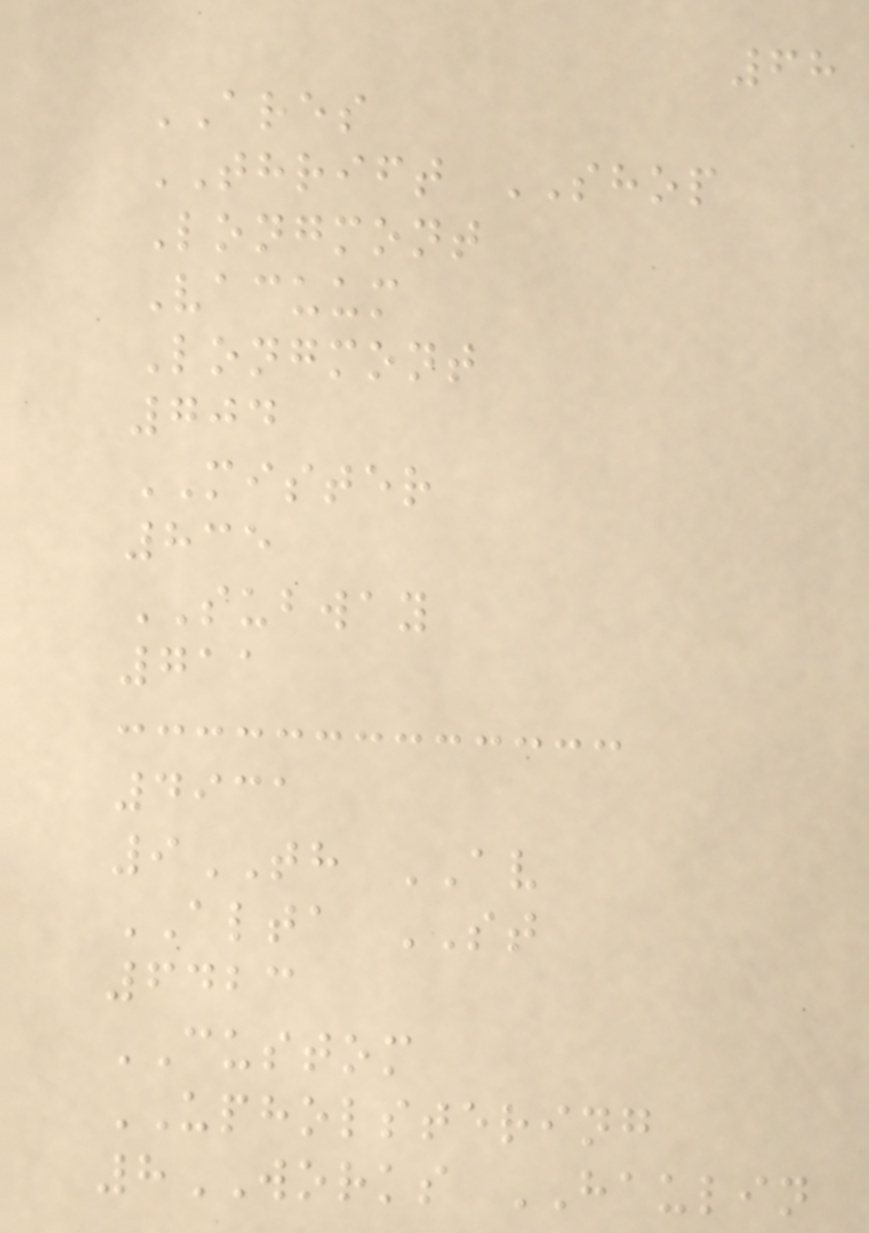68
ARES
THRIFT SHOP
Longmont
Vacuum
Longmont
704
MISTER
835
SUBWAY
711
4931
9TH AV
ALTA ST
6423
CUSTOM
UPHOLSTERING
8WORKS HAULIN
